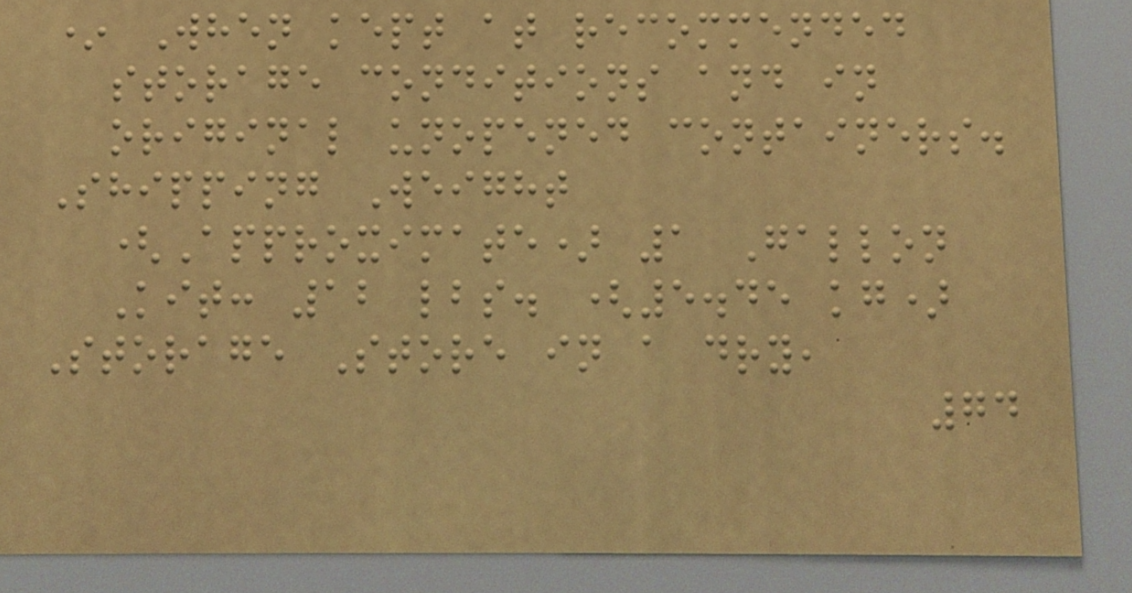* When kept at recommended
storage conditions and in
original unopened containers.
Shipping Weight
(Approximate) 1 Gallon
Kit: 12 lbs. (5.45 kg)
Storage Store in a dry,
74
